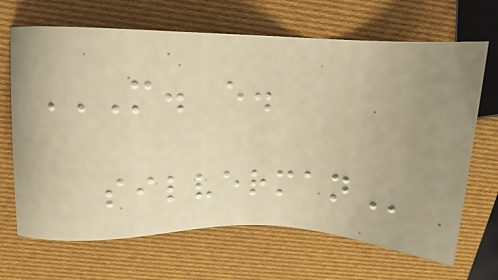M. E.
SILVERMAN
